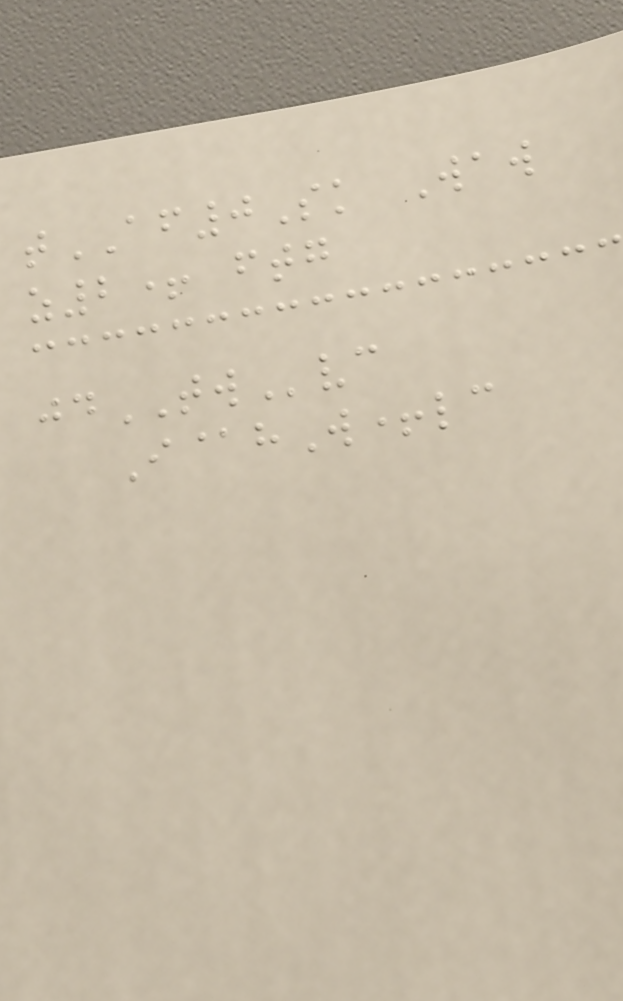tAF0Sk Waw
z2+ ftg
jdTWvc
I@hW+lc
